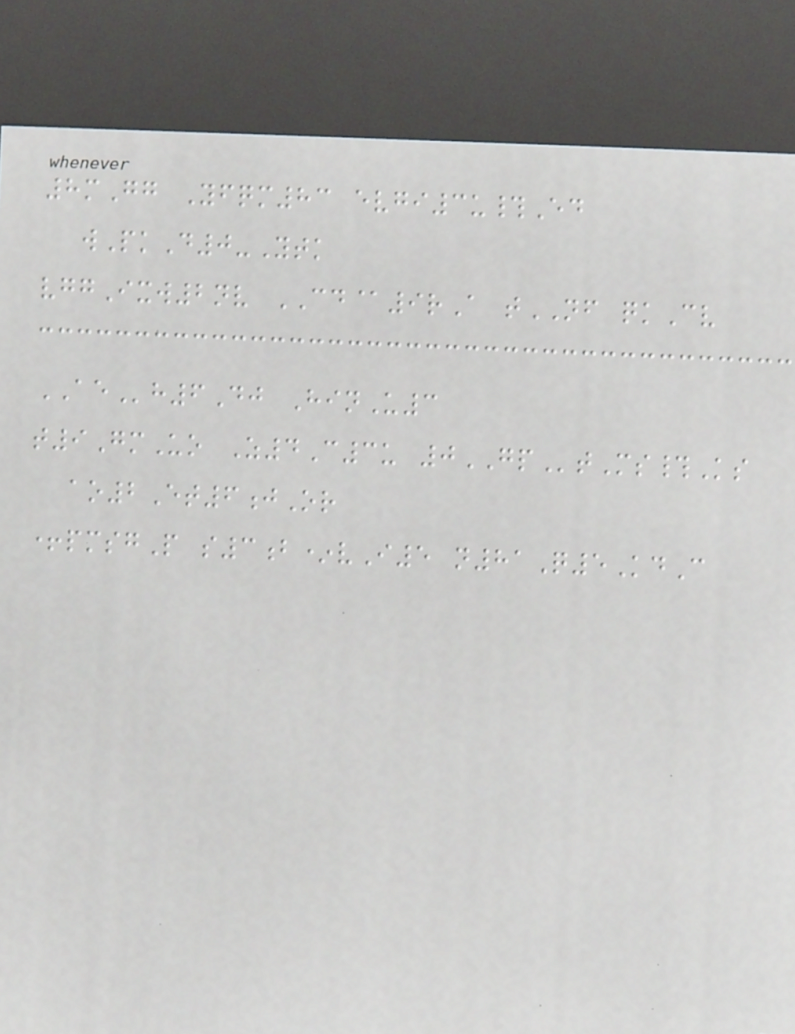8mGg Yfqm83 evgi3u#Ed
wPkD0-Ytk
vggIxw2nv CD@9rA tNF qkCv
AEh6Dj HinU3
t9GmUo Z4C3u 0GPtMs#Ks
ao2Et6jOr
+pmsgP s3b*vI5 n81Q5KdC
